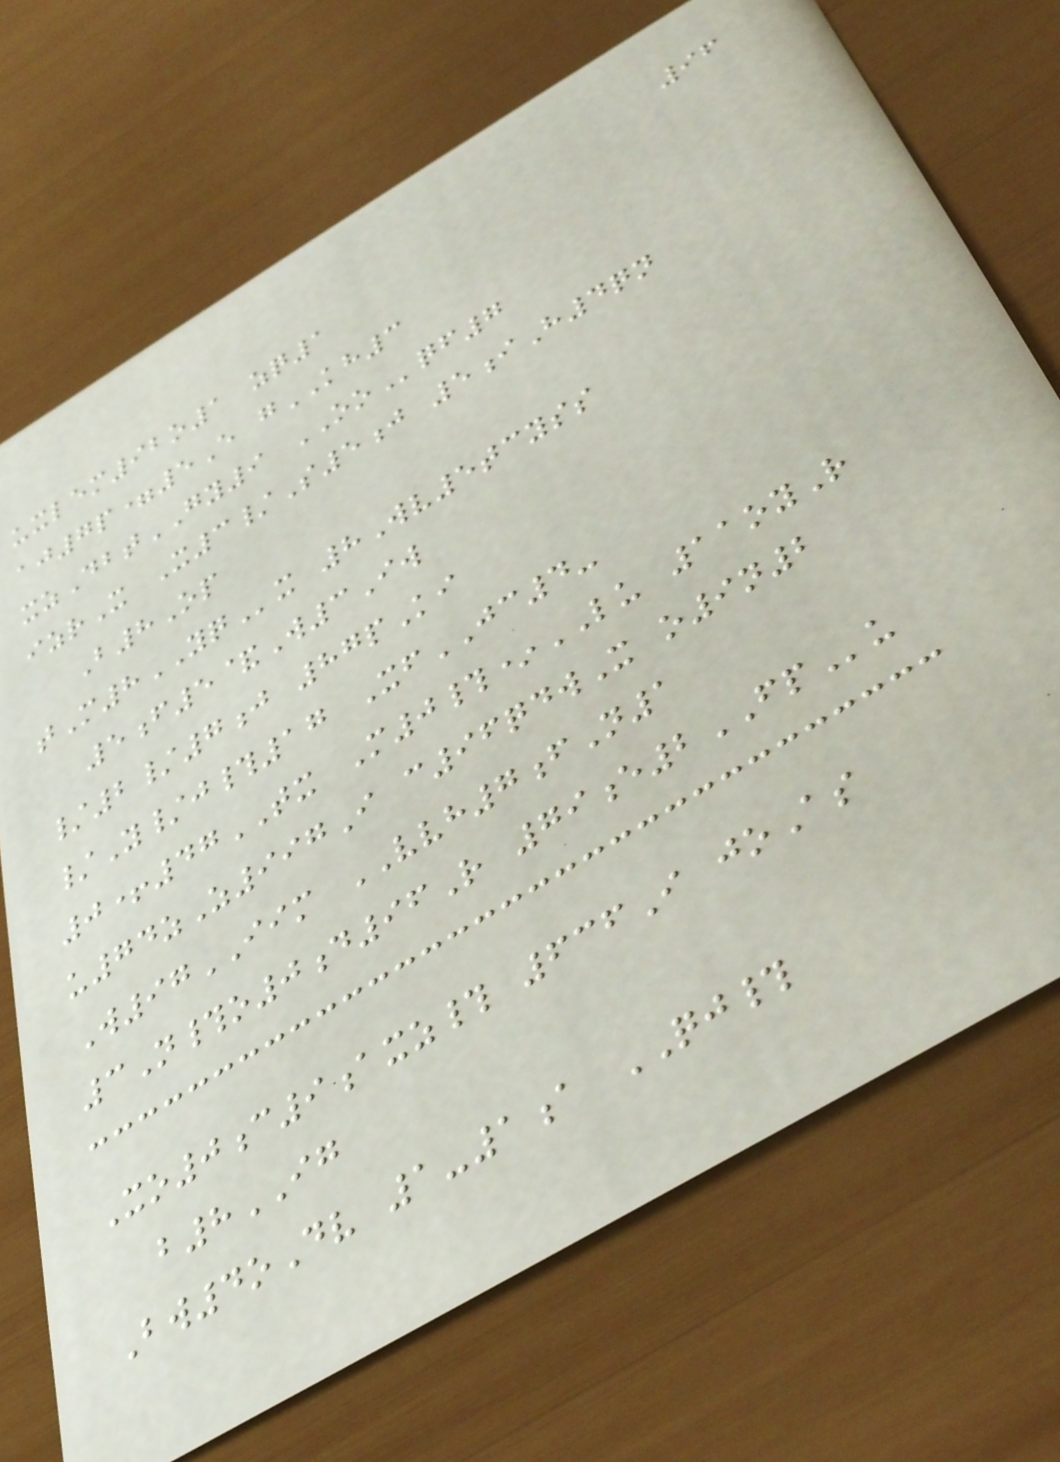96
uxlem92o1 zq1
aj7p=5E gKH3
xzDbtGY9 OOqf7
izrX X3/S5j 5iH4qn
B8Op
tM8YQx 8Wv5tcyss
5f5&W3Iw
/2/7j 87pKi
/Y/j#17 XfJC4-
0+47TX M0#*LU 11oyR
u74zZ997I c96qdwX o9n2
W97IIM VVH7fN1
3N#o0d96R 79e2FPu
Xo0c9axz# 636I joAs
b8IG
Bw4oDv 1-1a QJ#
